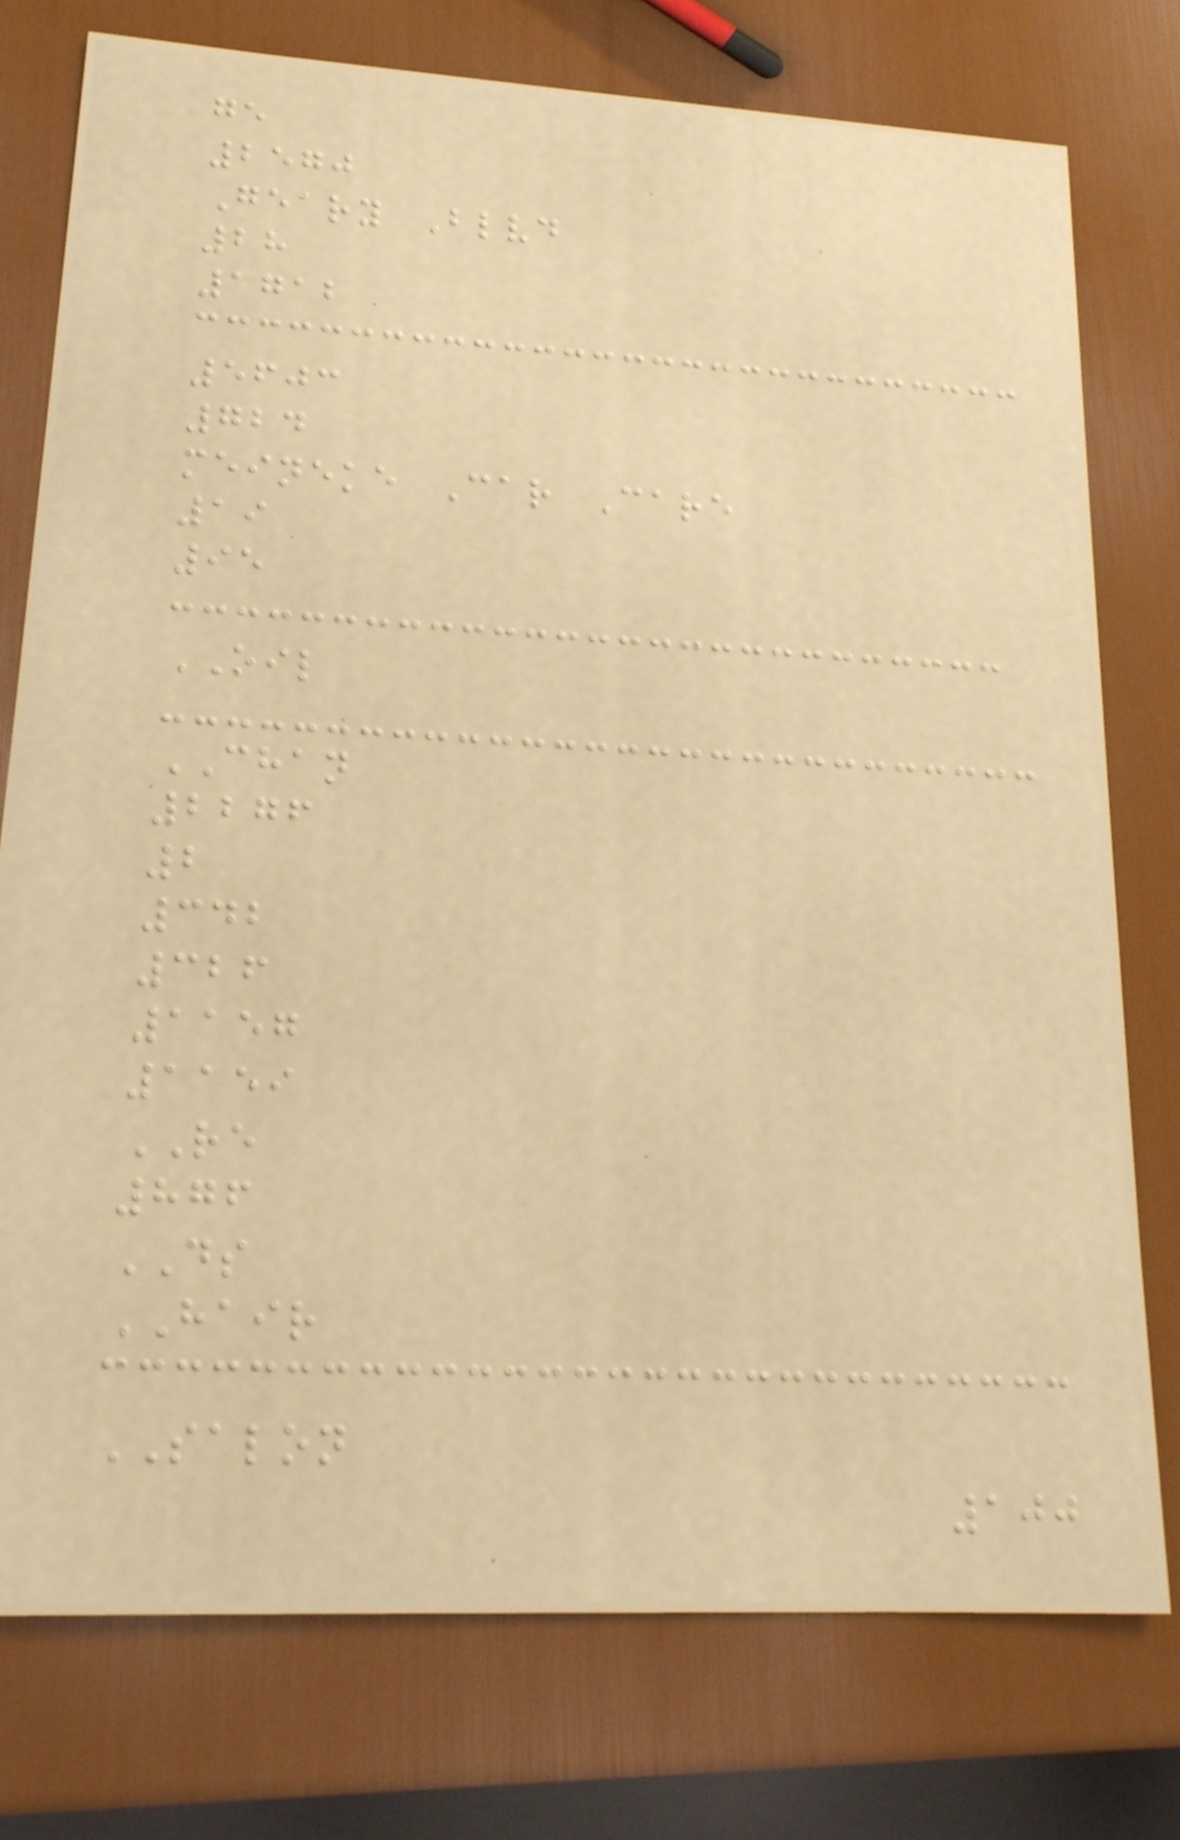ge
2570
Geary Blvd
28
1712
5603
724
meineke Car Care
19
95
OIL
CHAN
2276
2
342
326
1157
1159
RE
876
DS
HAIR
SALON
100
